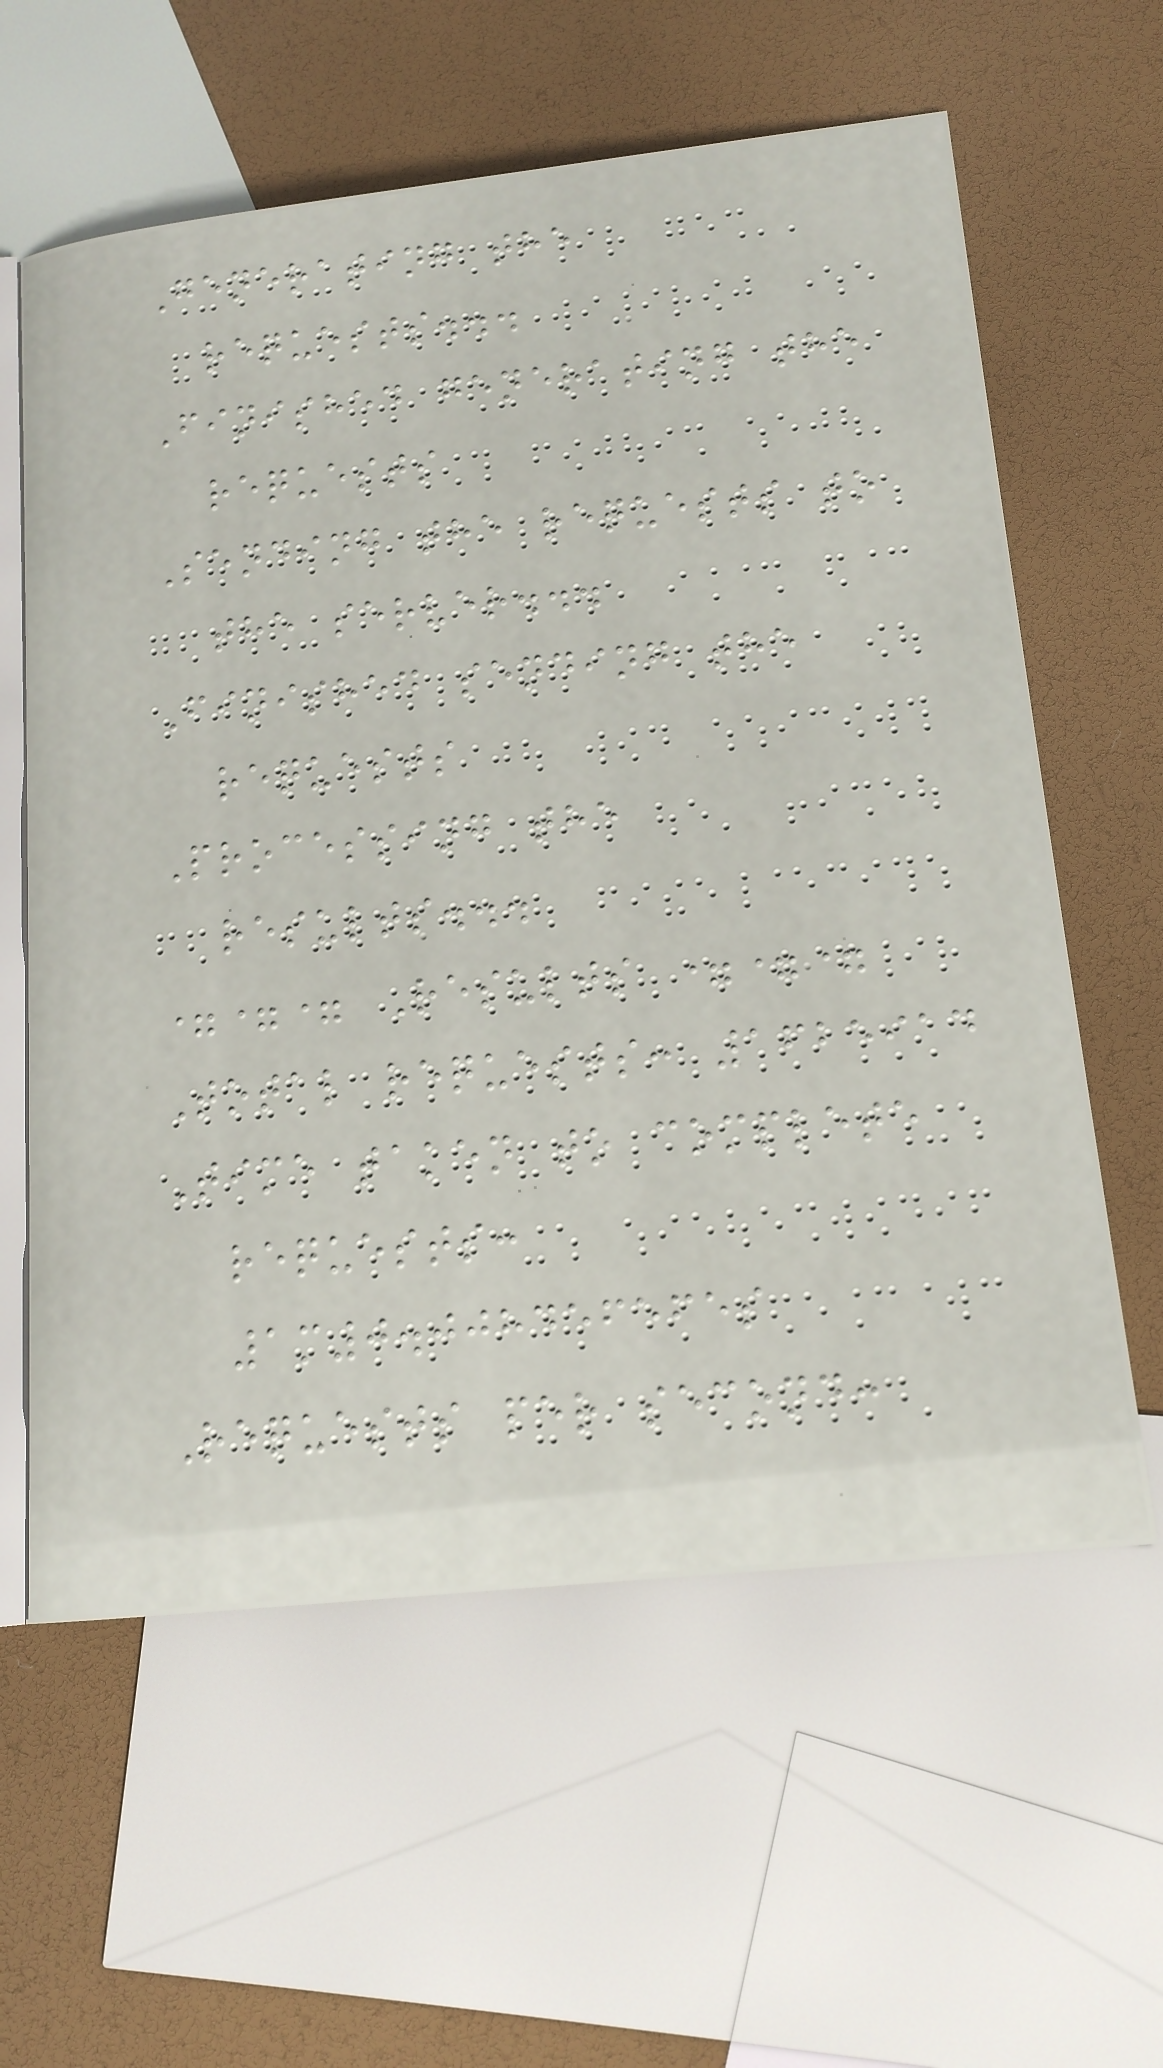Generating the
requests...
Finished generating the
requests
Sending the requests to
the server...
Finished sending the
requests
Processing the
results...
=== Results ===
Total requests: 1625914
Time taken to complete
requests:
1m0.008456565s
Requests per second:
